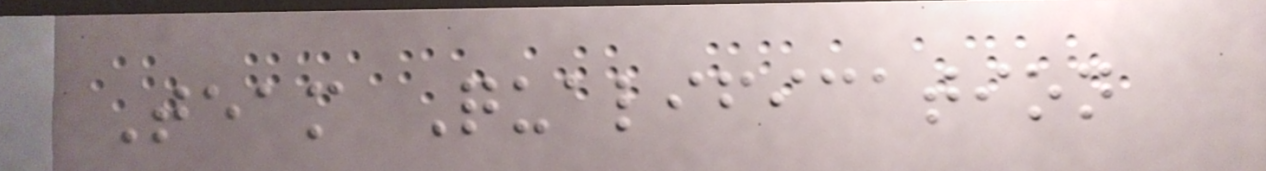Team Qualification
